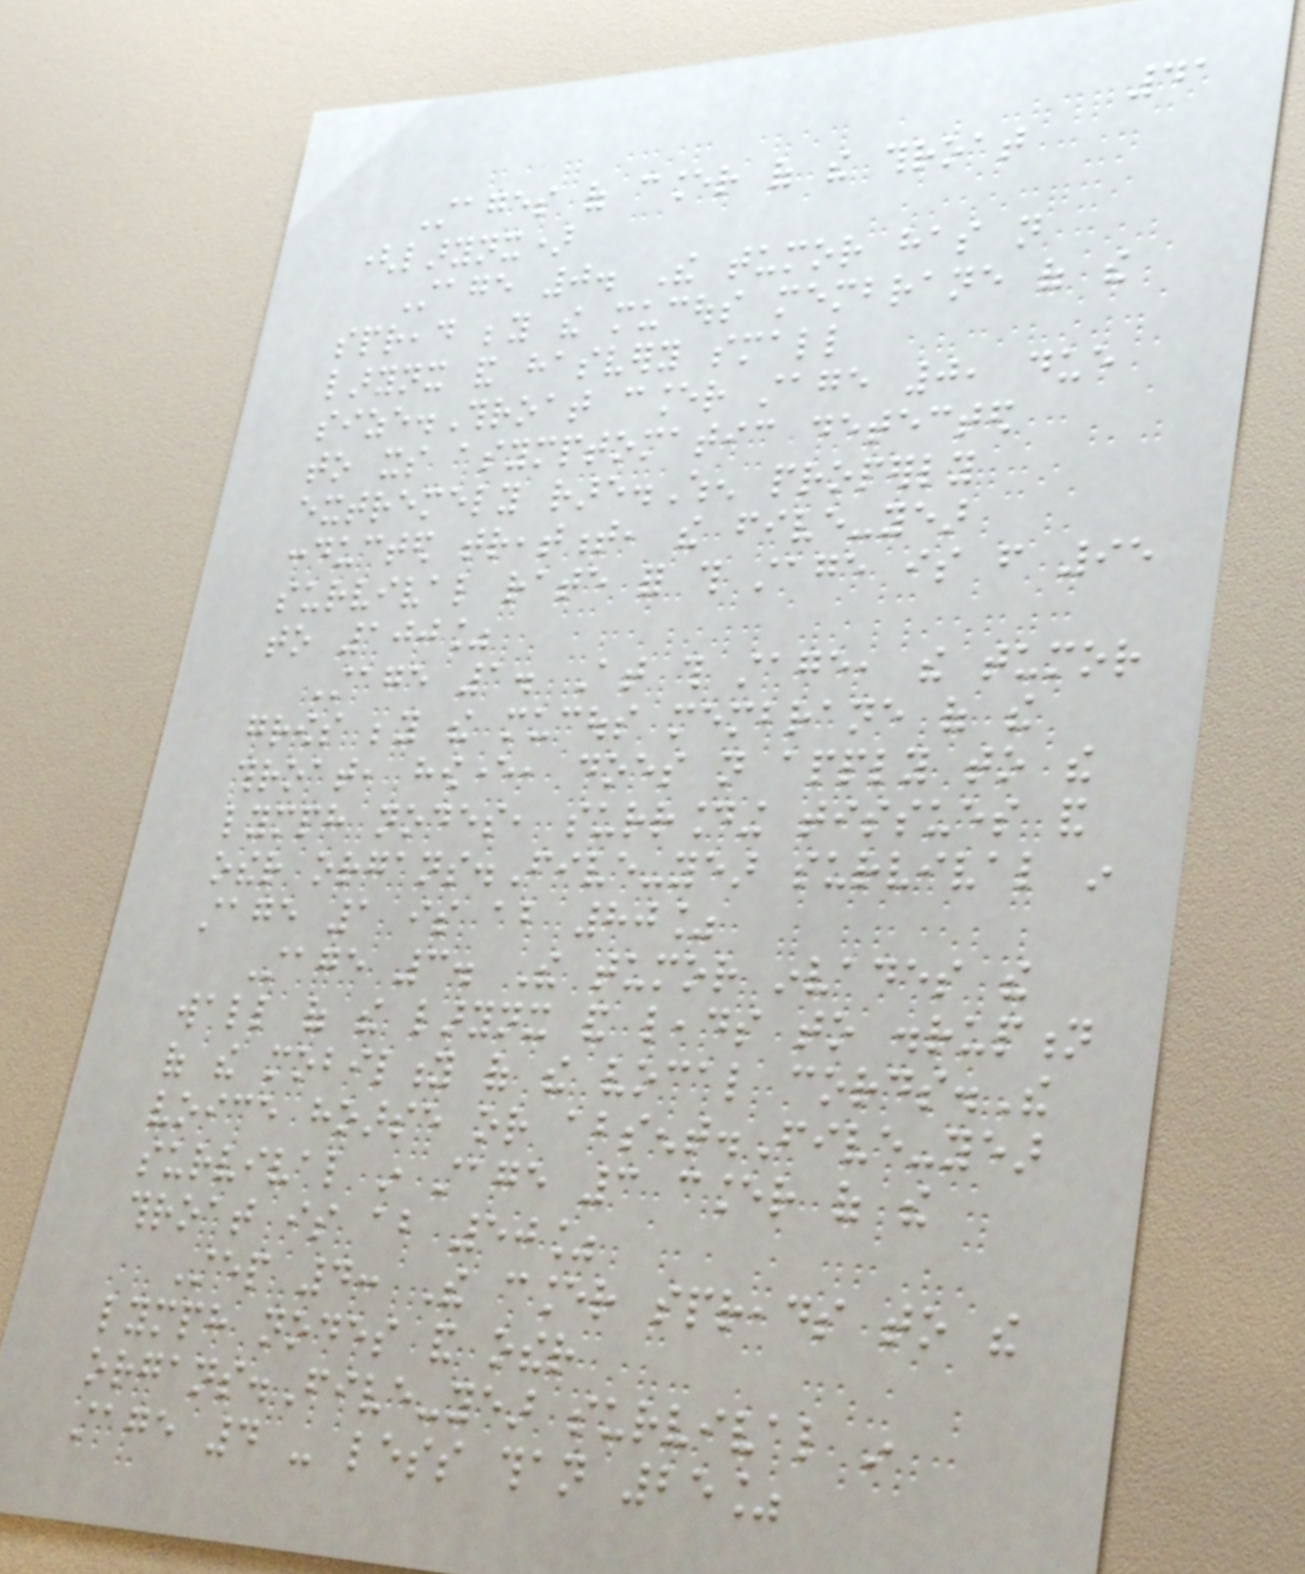41
Stages of cancer of the throat
(larynx)
Stage 0. The tumor has not
spread beyond the mucous membrane of the
larynx and hasvery small
size.Throat cancer stage 0, due
to its asymptomatic detected
extremely rare.When properly
conducted treatment, the five-year
survival rate for this stage is from 95
to 100%
Stage 1. At this stage, the tumor
grows beyond the mucous membrane of the
throat, however, does not apply to the
lymph nodes, surrounding tissues and
other organs.Five-year survival in
stage 1 is about 80%
Stage 3. The tumor invades the
wall of the larynx and leads to disruption
of the mobility of the vocal cords.The
voice hoarse or absent.Five-year
survival in stage 3 cancer of the
throat is about 50%
Step 4: The cancer spreads to the
lymph nodes and other
organs.Five-year survival in
stage 4 - less than 25%
